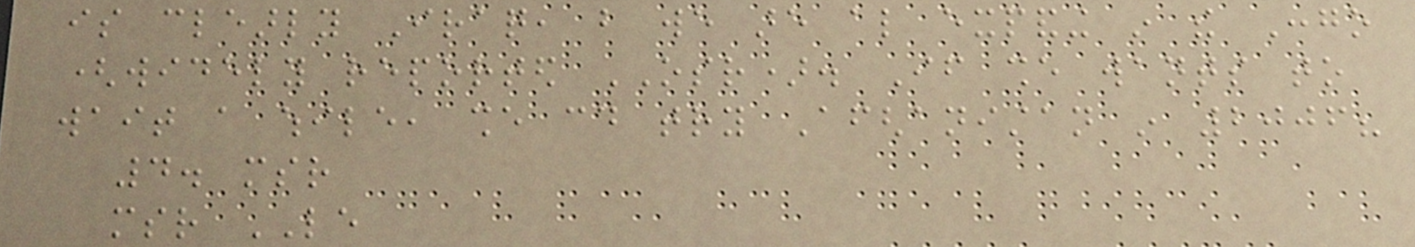is clearly Iraq, but we are also expanding in the Congo
(widely reported OSR). If she wants to
wait a while, she could try Afghanistan in 2006?
4. msr
msr LE
